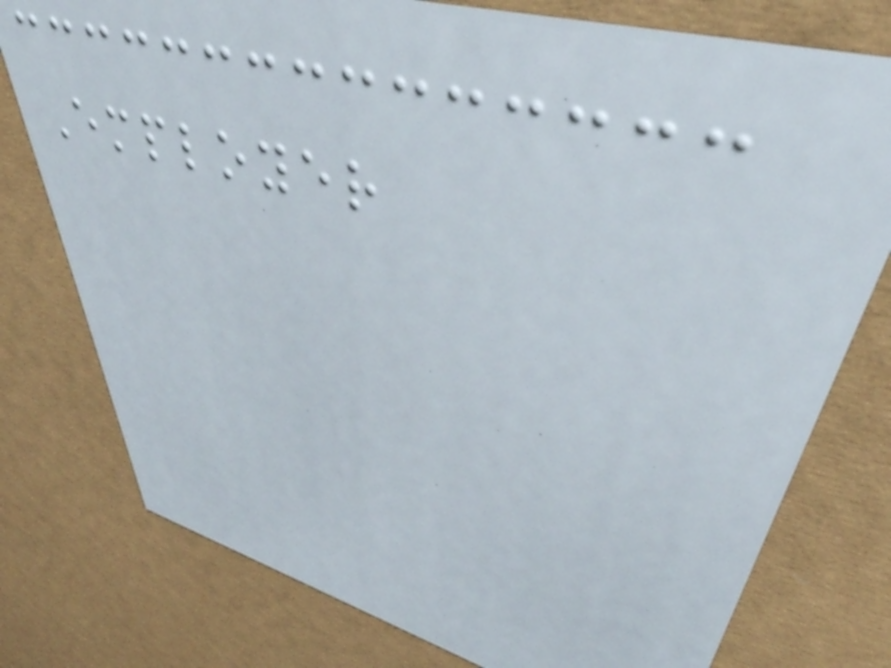Employer
